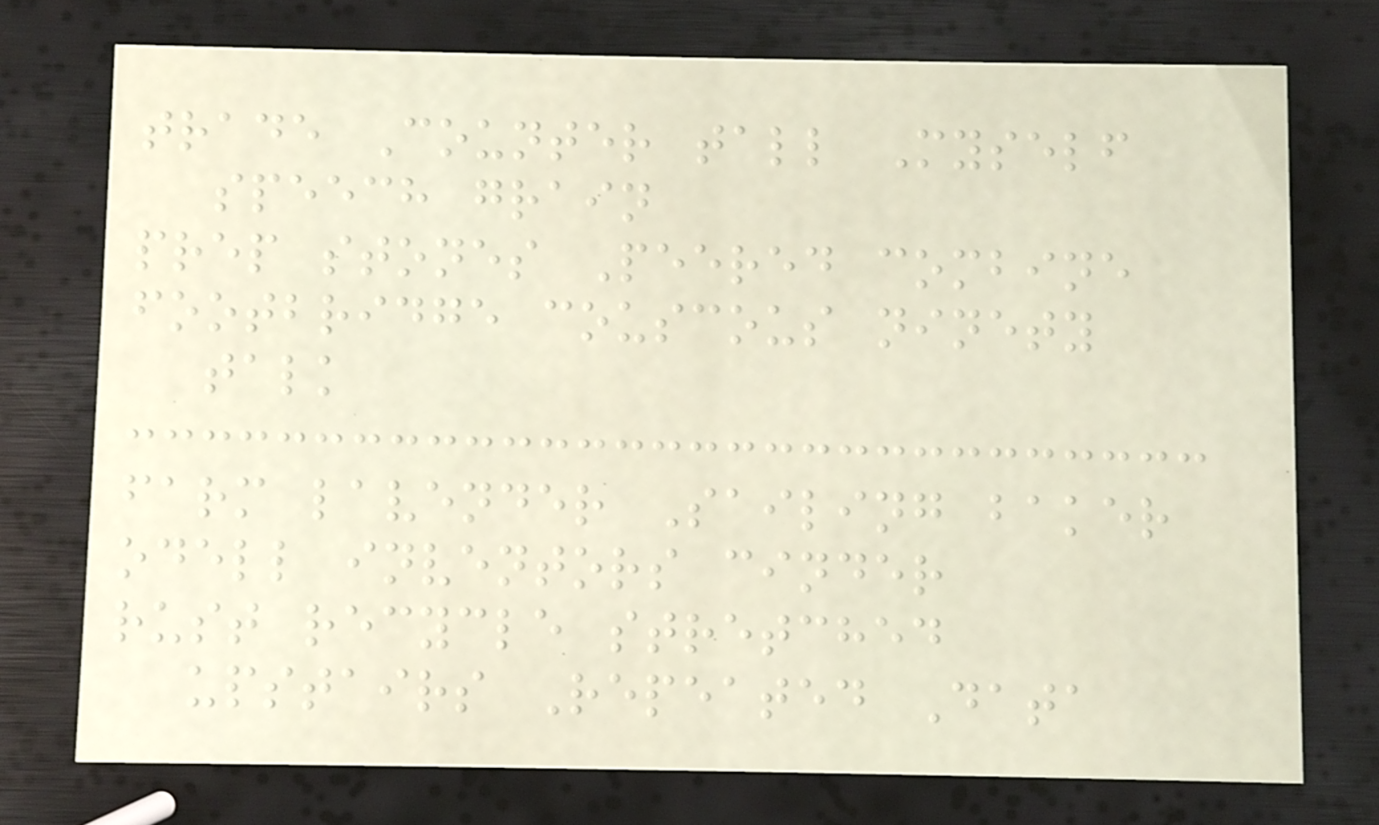trade Counter tall Myself
speech grain
prep stones Peered combine
footbridge couscous ninety
talk
farm lavender Sailing baker
odell inventors cinder
rust recycle stretched
upstairs Repeated Data
